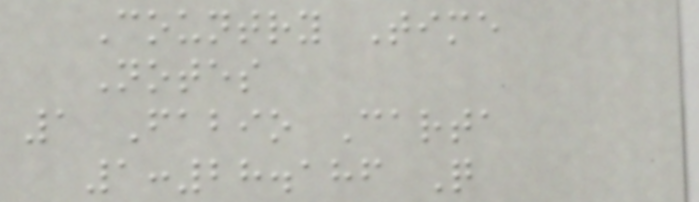Country Time
Notes
1 Fabio Carta
1:28.186 Q
